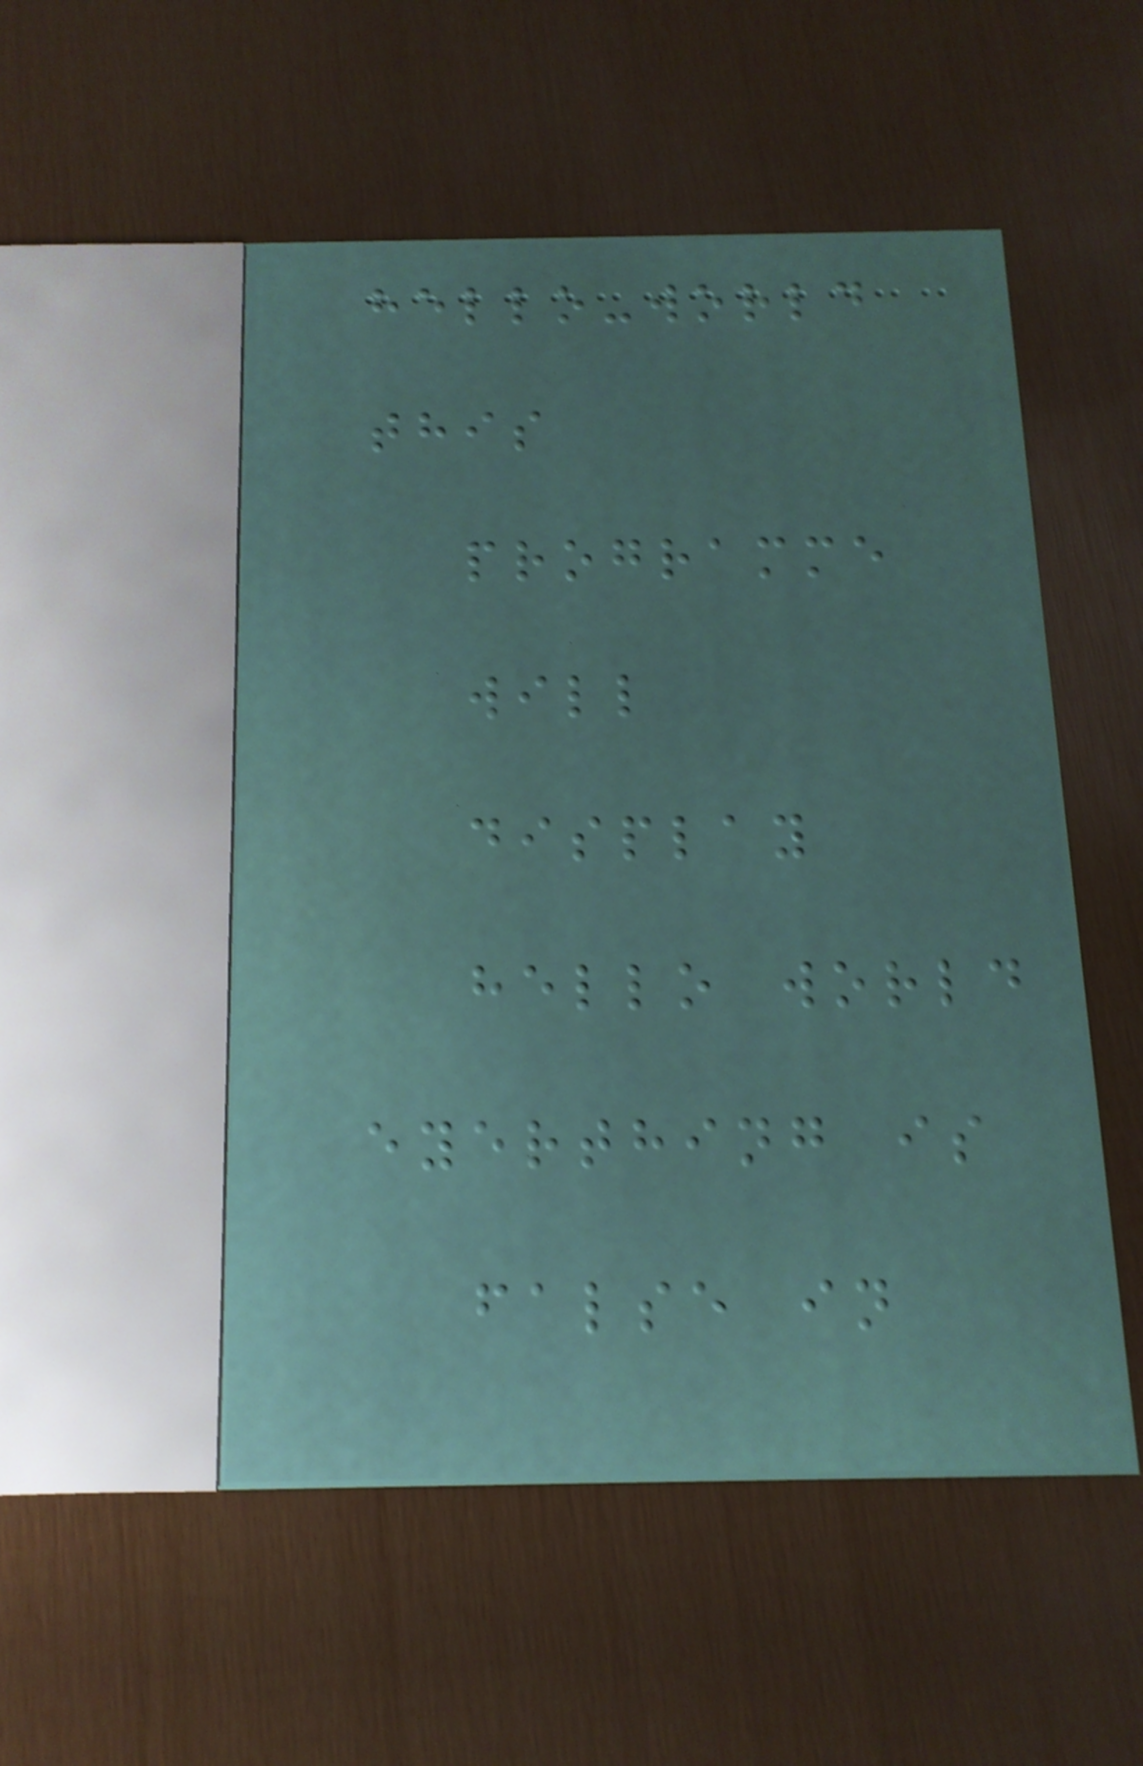hello-world
this
programme
will
display
hello world
eyerthing is
false in
